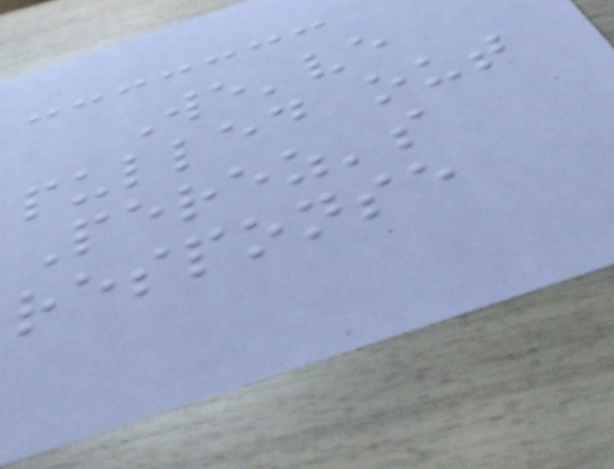We've
pulled out
Perez's
response
